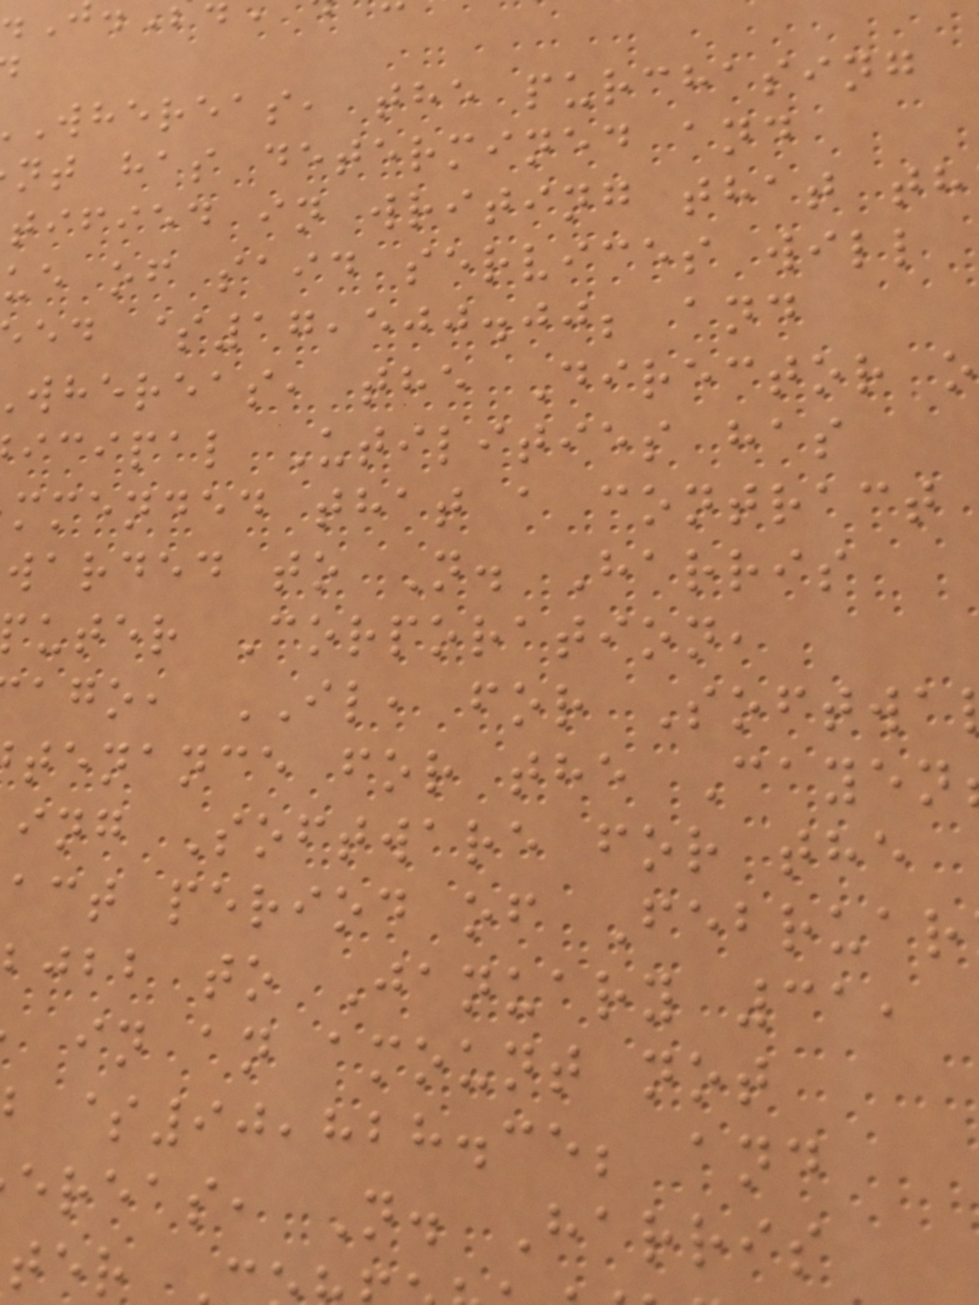whereas, the purchasing
nt has determined and
tified in writing that th
ue of said services will
ed $17,500.00; and
whereas, the Director o
icipal Utilities has
mmended that a contract
warded to N. Harris
uter Corporation,
ago, IL, for Softwa
tenance for the Cayen
ing Software for the
act period of Februar
jbb to January 31,
in an amount not
$90,828.35; and
ereas, N. Harris
